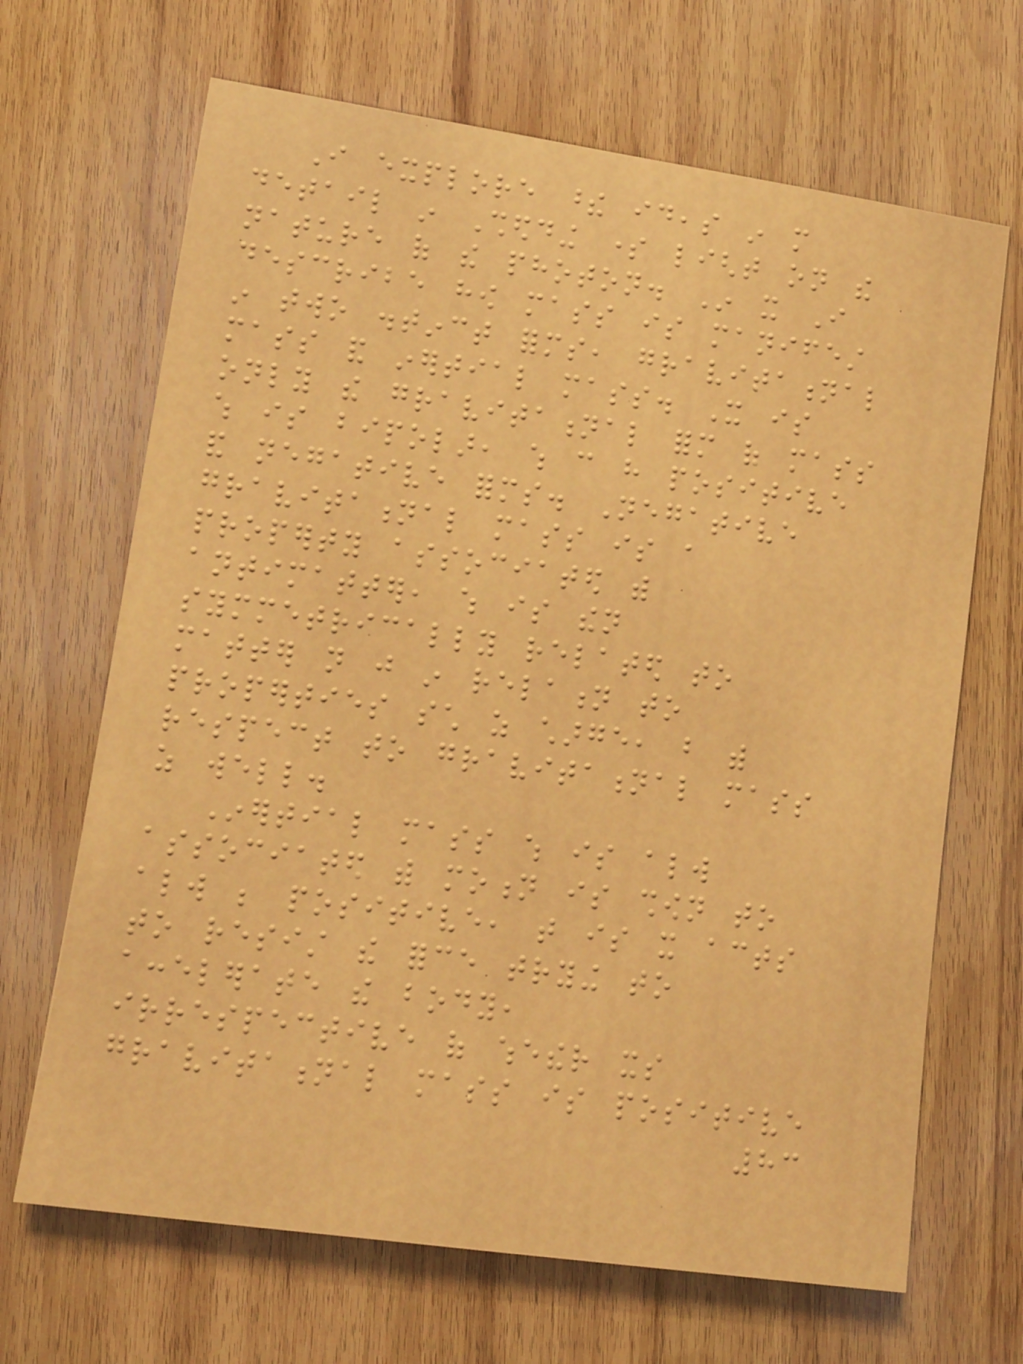I explore these ideas in more
detail in Shedding some light on the
nature of the photon. In it I
describe how mass is manifest
in two distinct forms, gravitational
mass and inertial mass. It is
only the gravitational form of mass
which is bipolar, which can have positive
and negative forms. Negative
gravitational mass is a
property associated with
antimatter, which is then
symmetrically related to
matter not just in relation to
properties such as charge, but with
respect to gravitational mass
as well.
Inertial mass which is always
associated with motion is shown to
always be positive, that is it acts
to resist the force trying to
accelerate the body,
irrespective of whether its
gravitational mass is positive
83
